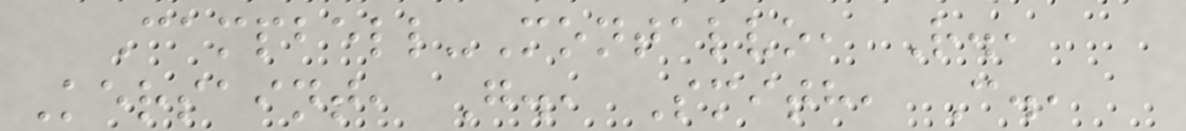Campbell-Montalvo, R.,
Kersaint, G., Smith, C.,
